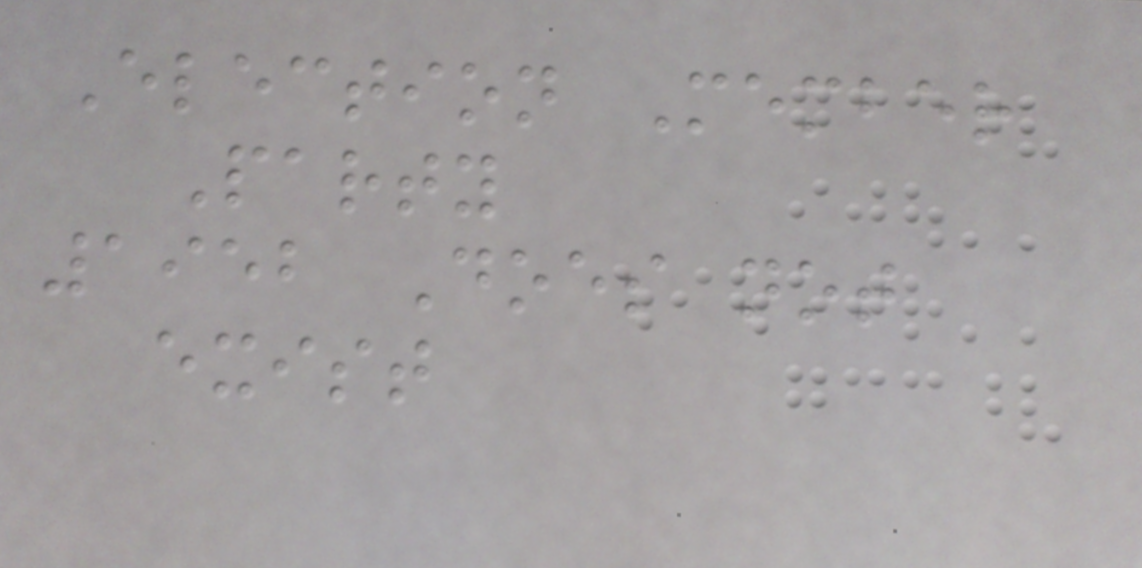Election Member
Party
1952 Does not
exist
